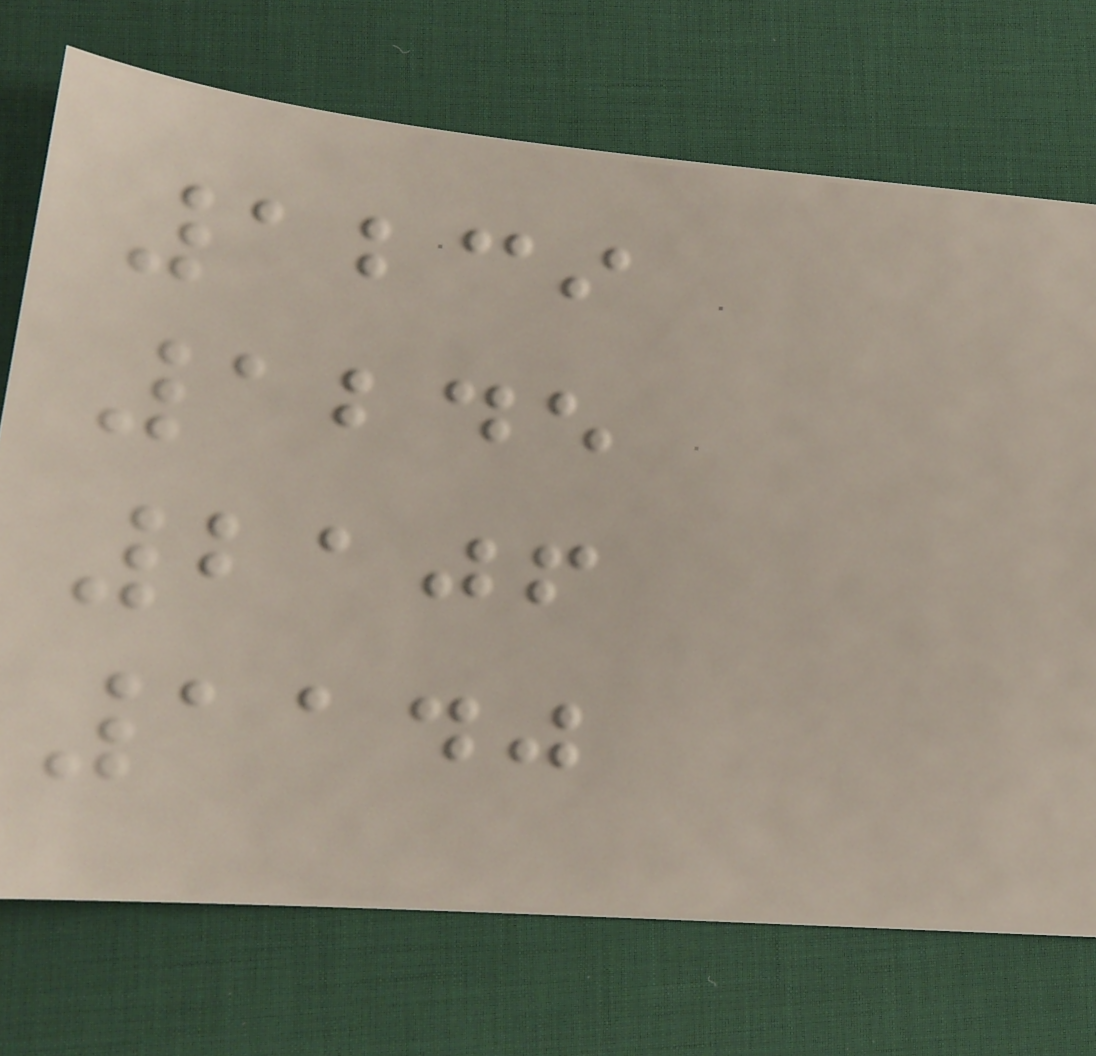1239
1245
2106
1140
